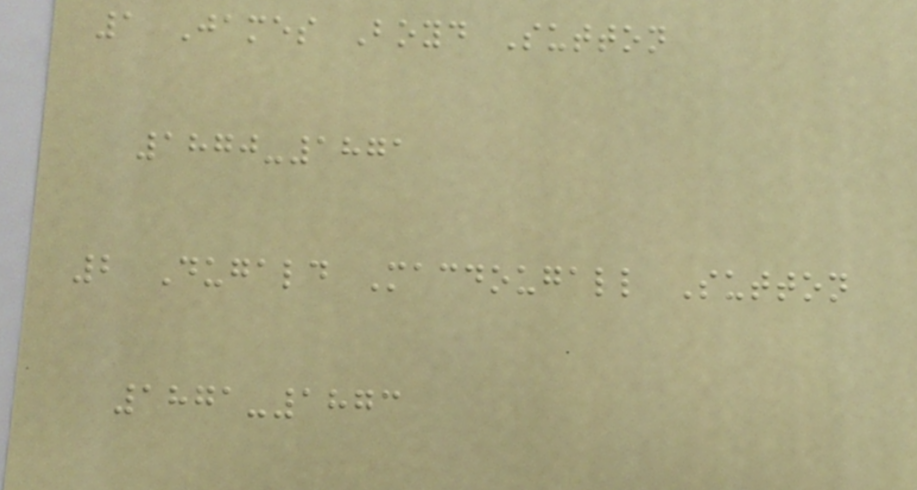1 James Boyd Sutton
1870-1871
2 Dugald Macdougall Sutton
1871-1873
